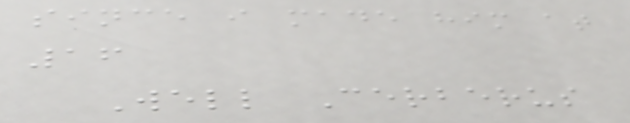since i made him at
16
Well Cerberus
